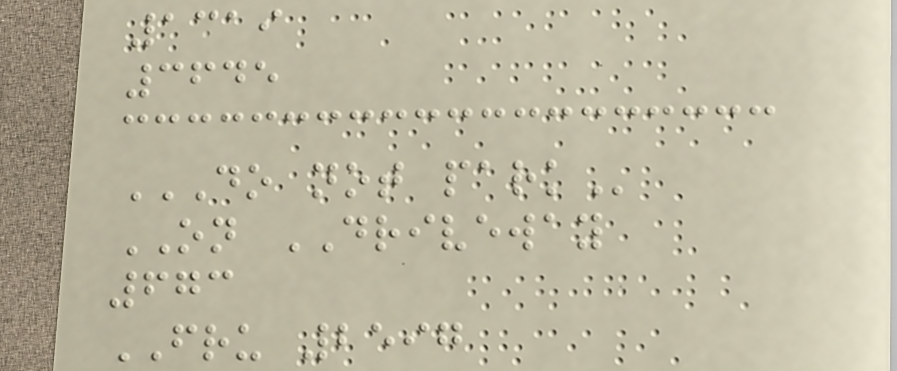1319
3645
DO NOT PARK
ON DRIVEWAY
673
FRU 2597
